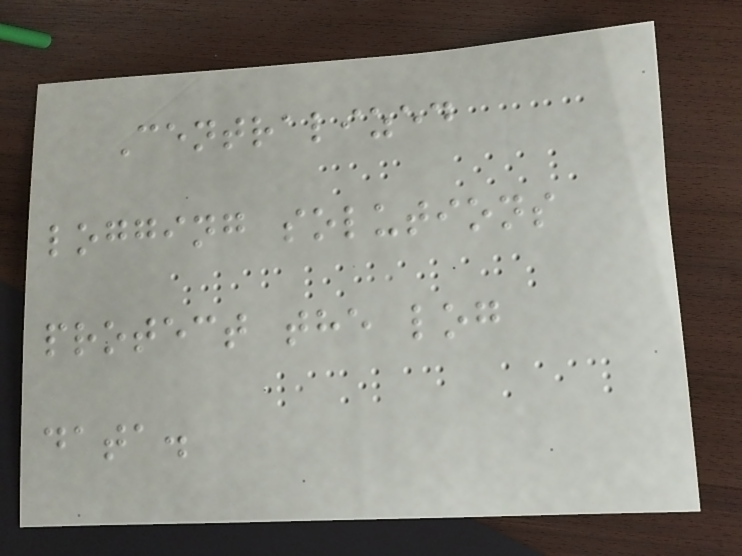Centralized
logging solutions
protect the log
data.
